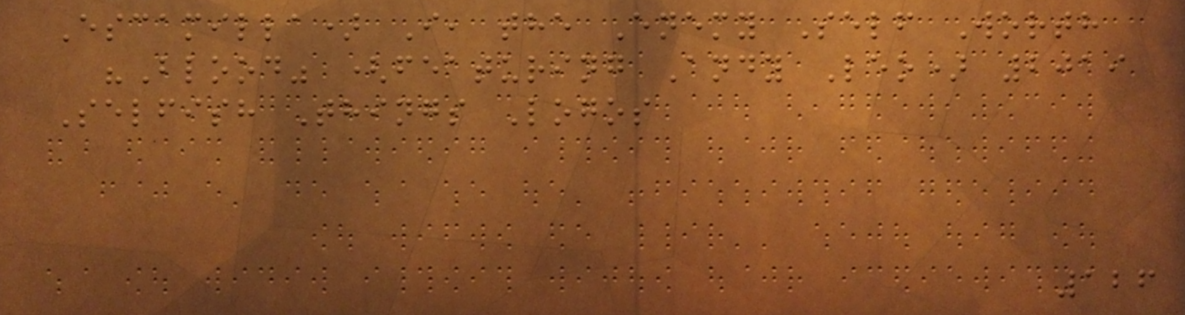Escamilla) I, the Enemy Self Worth
"Blood" (featuring Andy Leo) 2019
Selfish Things Logos
126
